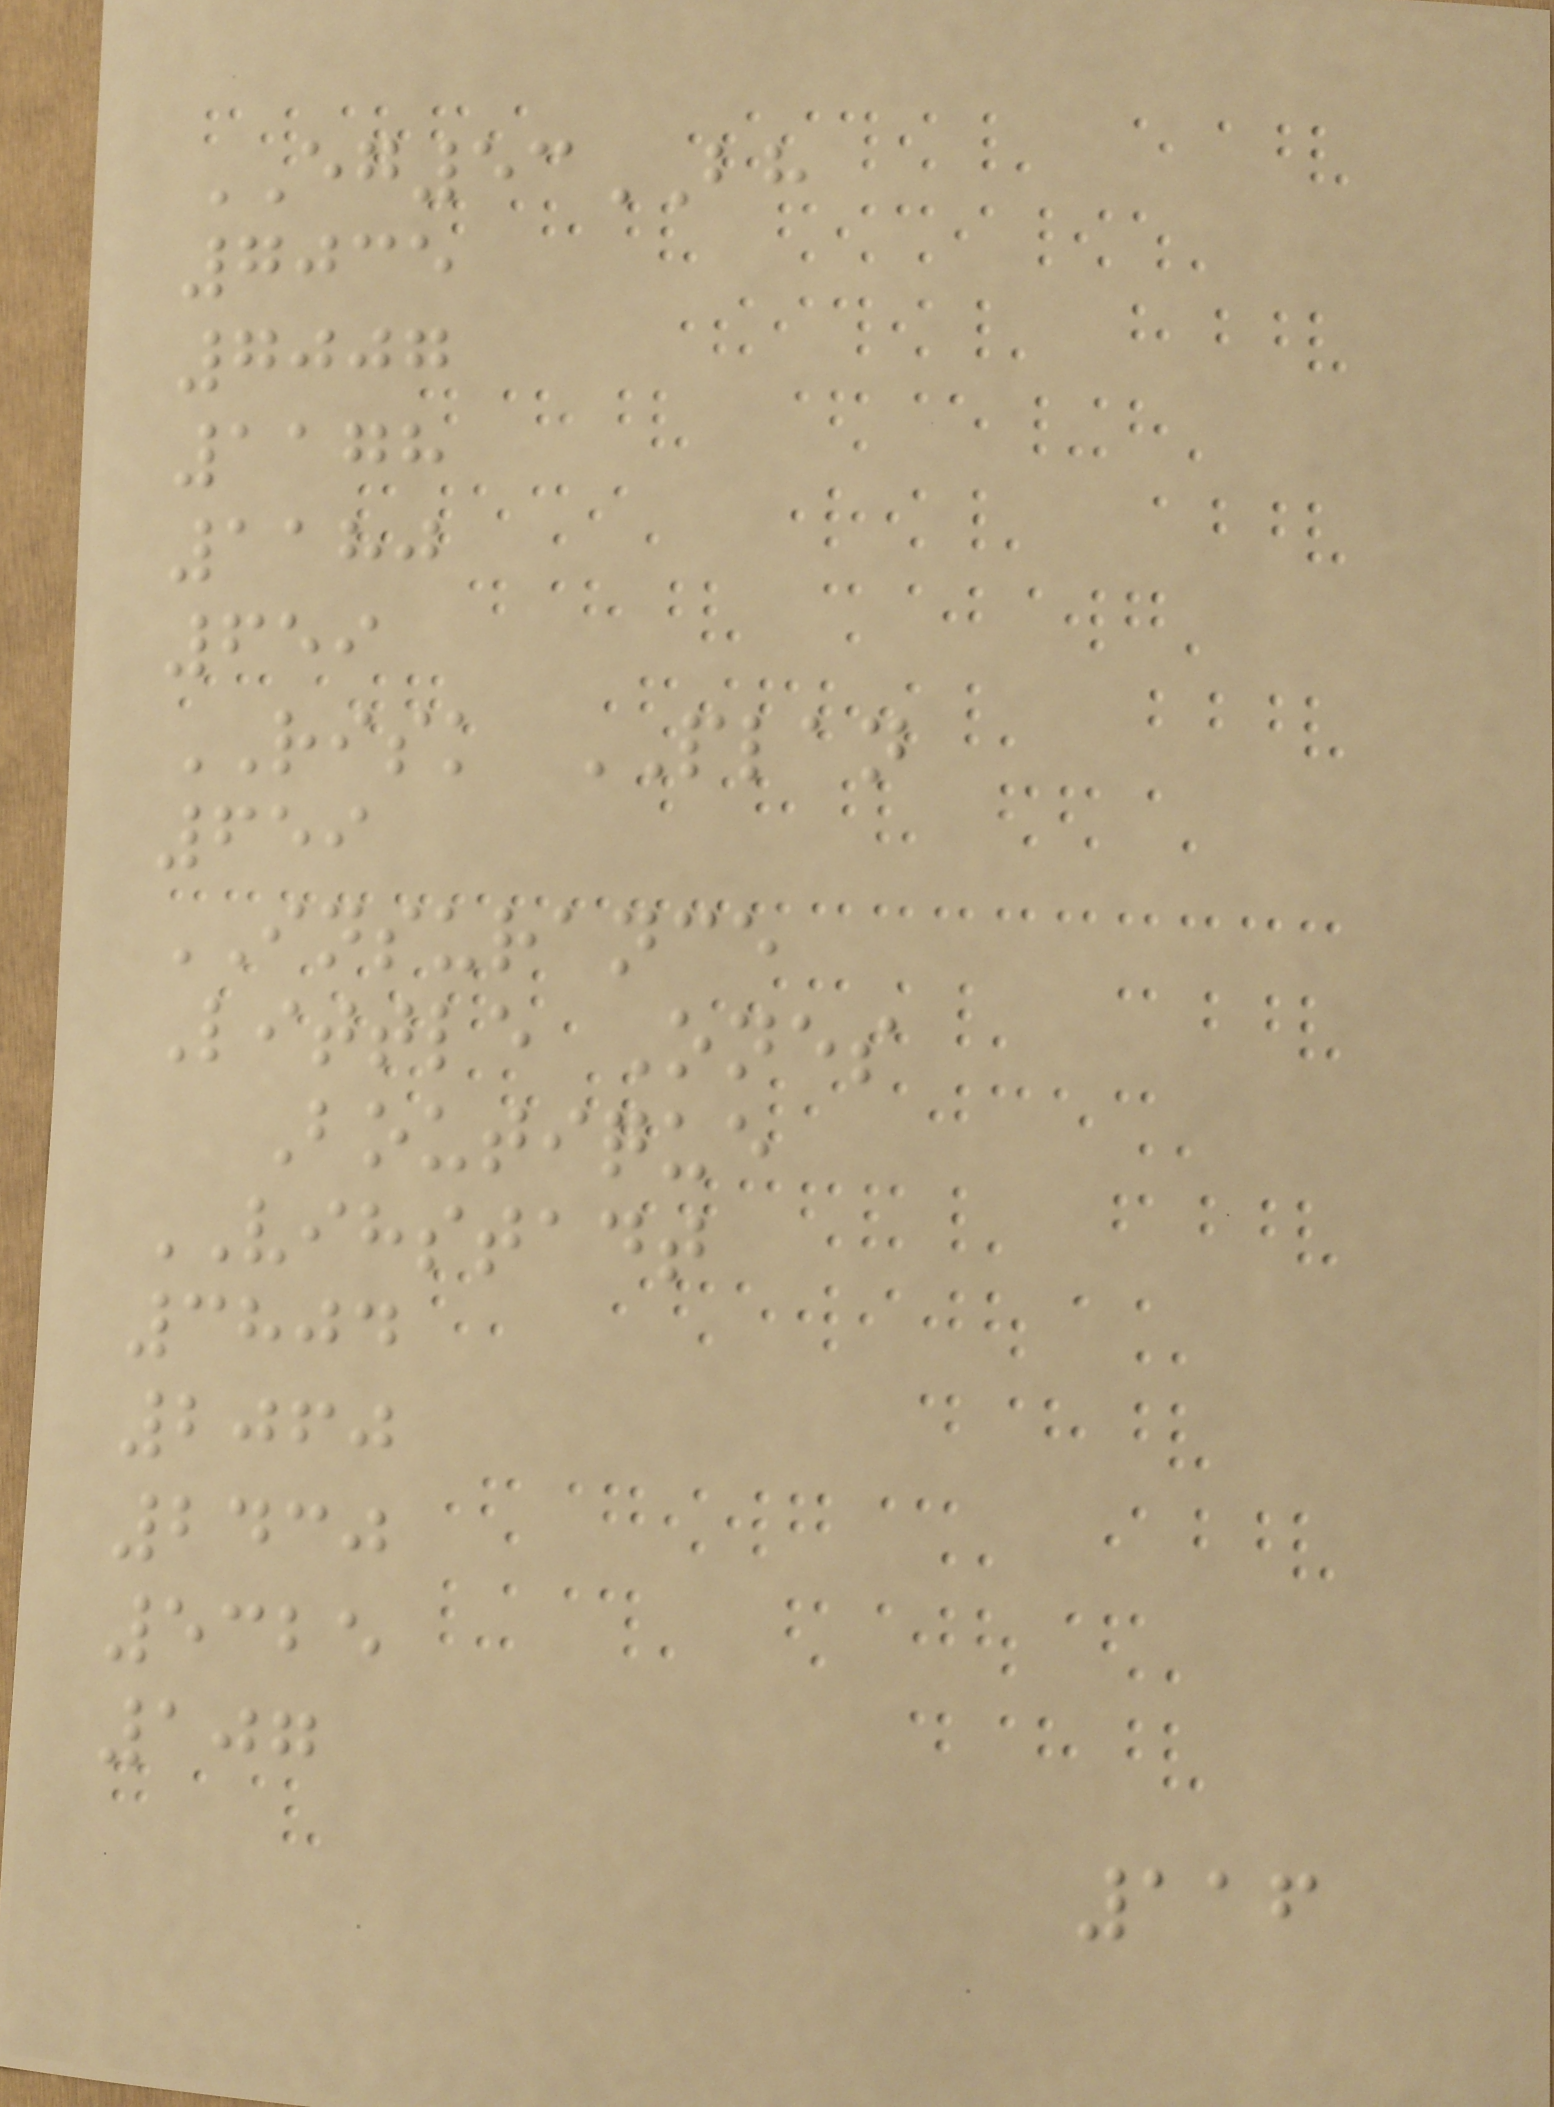EG53BH
7035
7007
1178
1180
659
RISK PLAN
659
INSURANCE
Little Ones
Boutique
VIHSTADT
3804
2060
2430
5325
107
116
